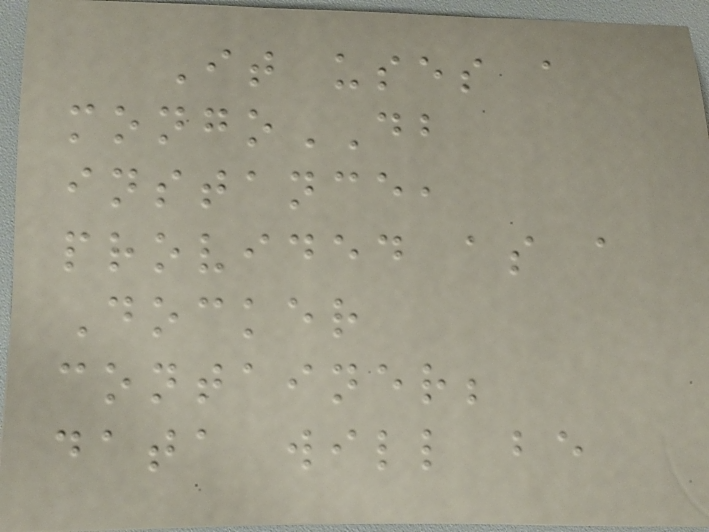It uses a
mongoDB
instance,
provided as a
Docker
container;
data will be
